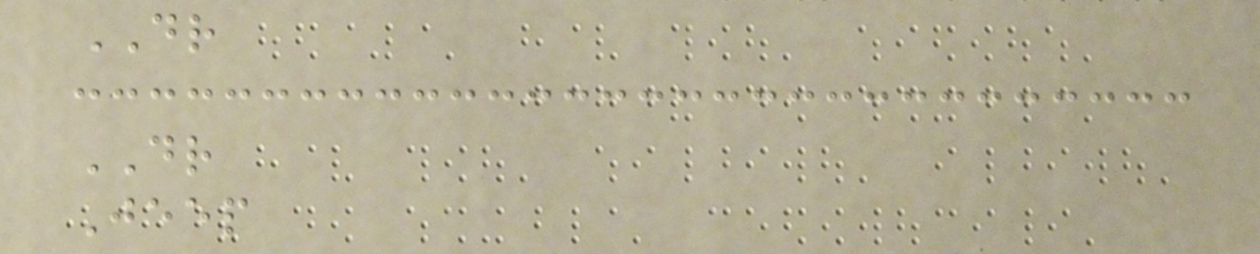DR
DR
Jeep
